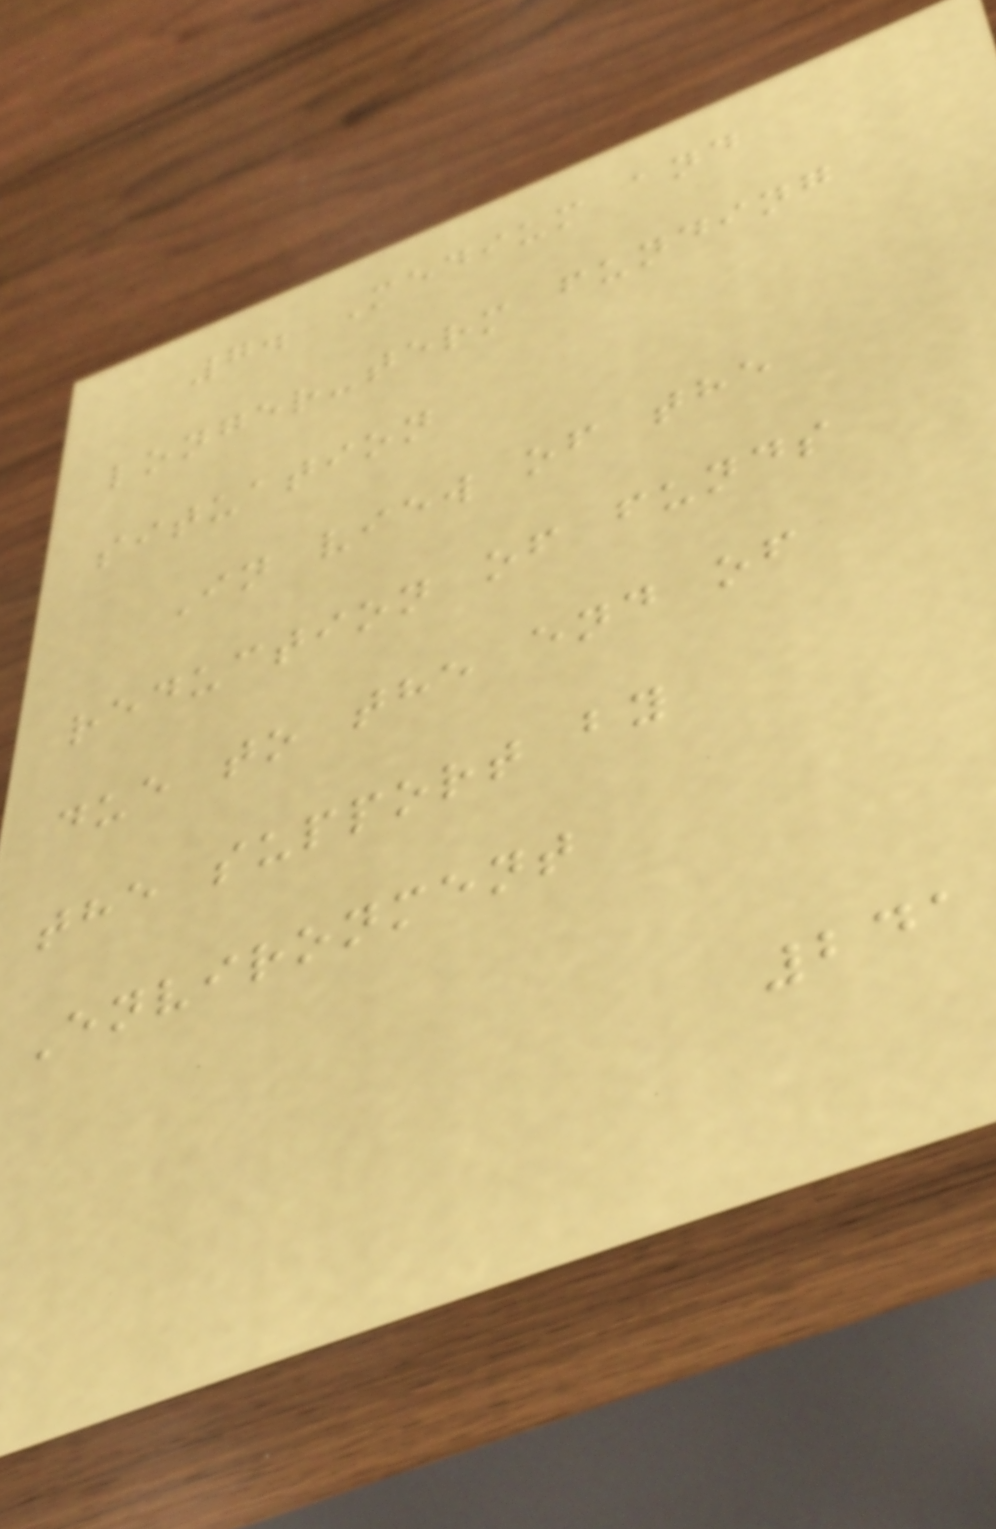7. Medium and
longer-term funding
situation
In view of the
reduction of funds
due to the end of
the support by
Environment
241
